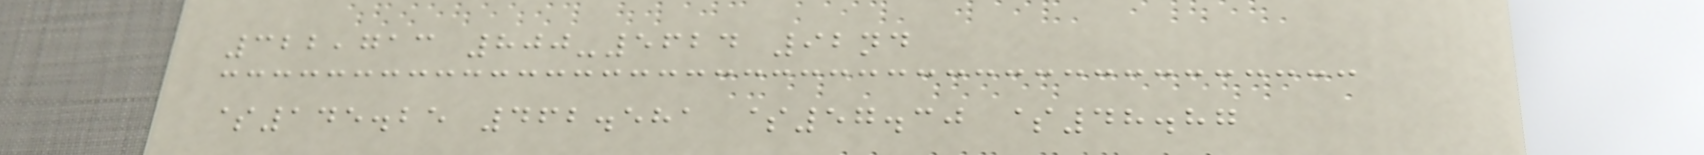322,713 800-5624 92nd
$145.25 462.581 $57.30 $48.87
